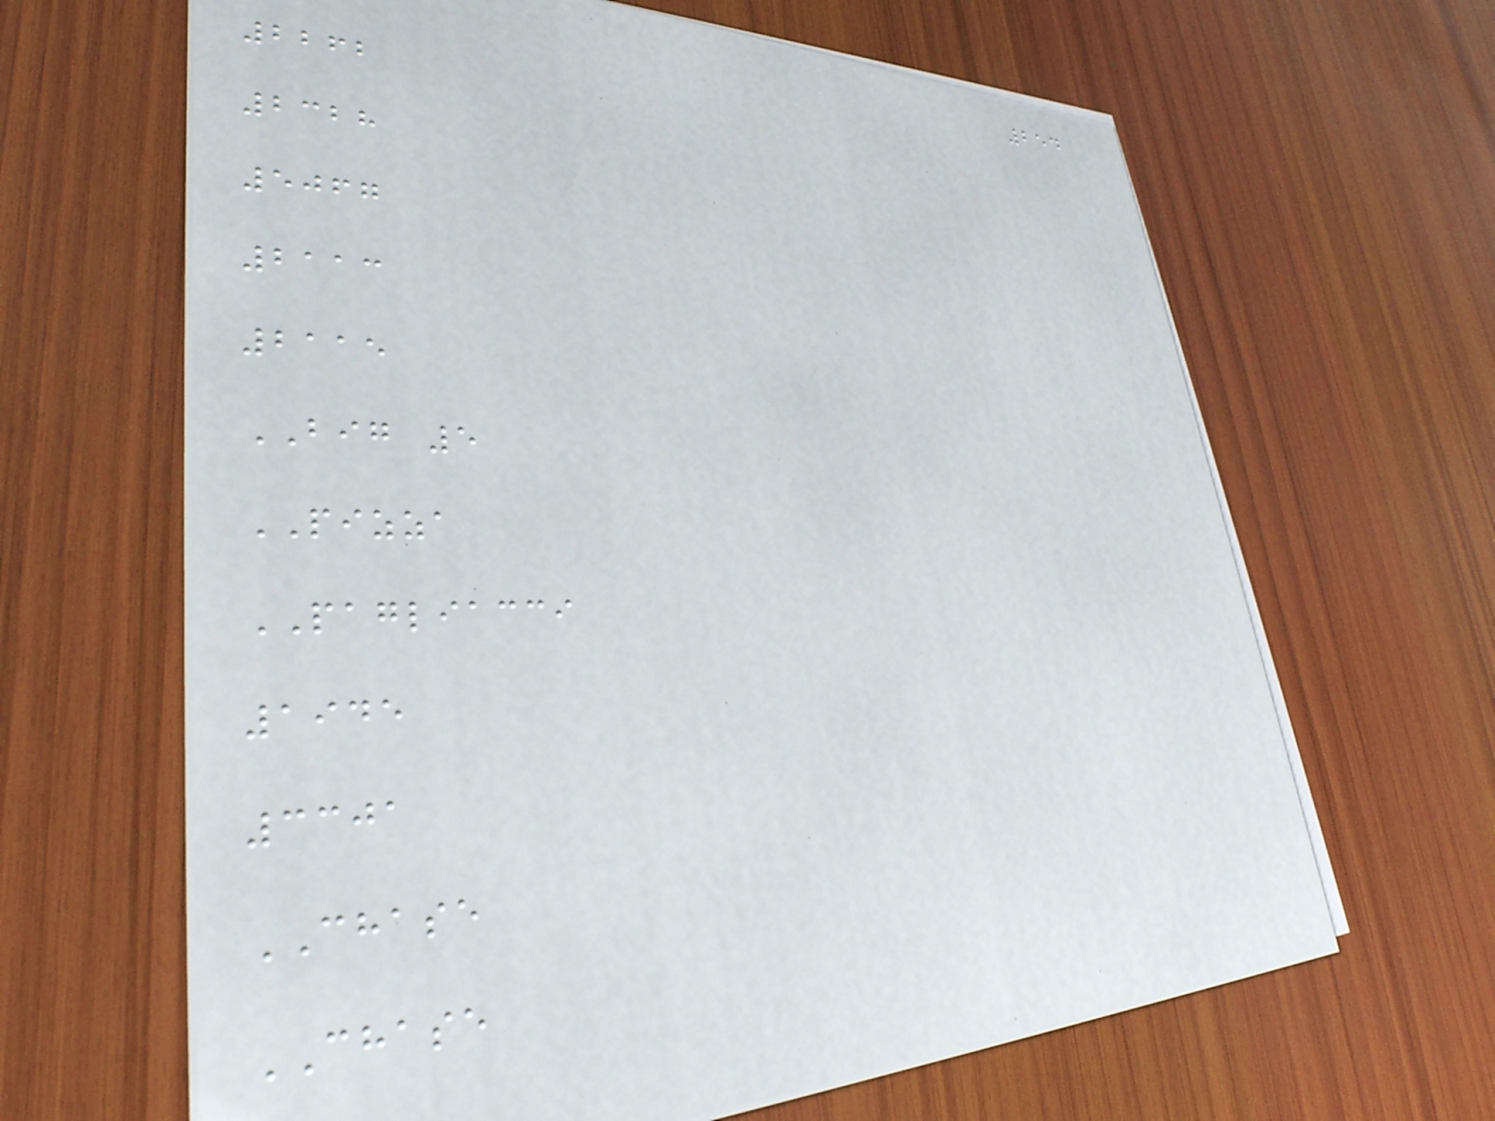254
2262
2328
5067
2113
2115
BIG 5
PIZZA
PAGLIACCI
1945
3301
CHASE
CHASE
